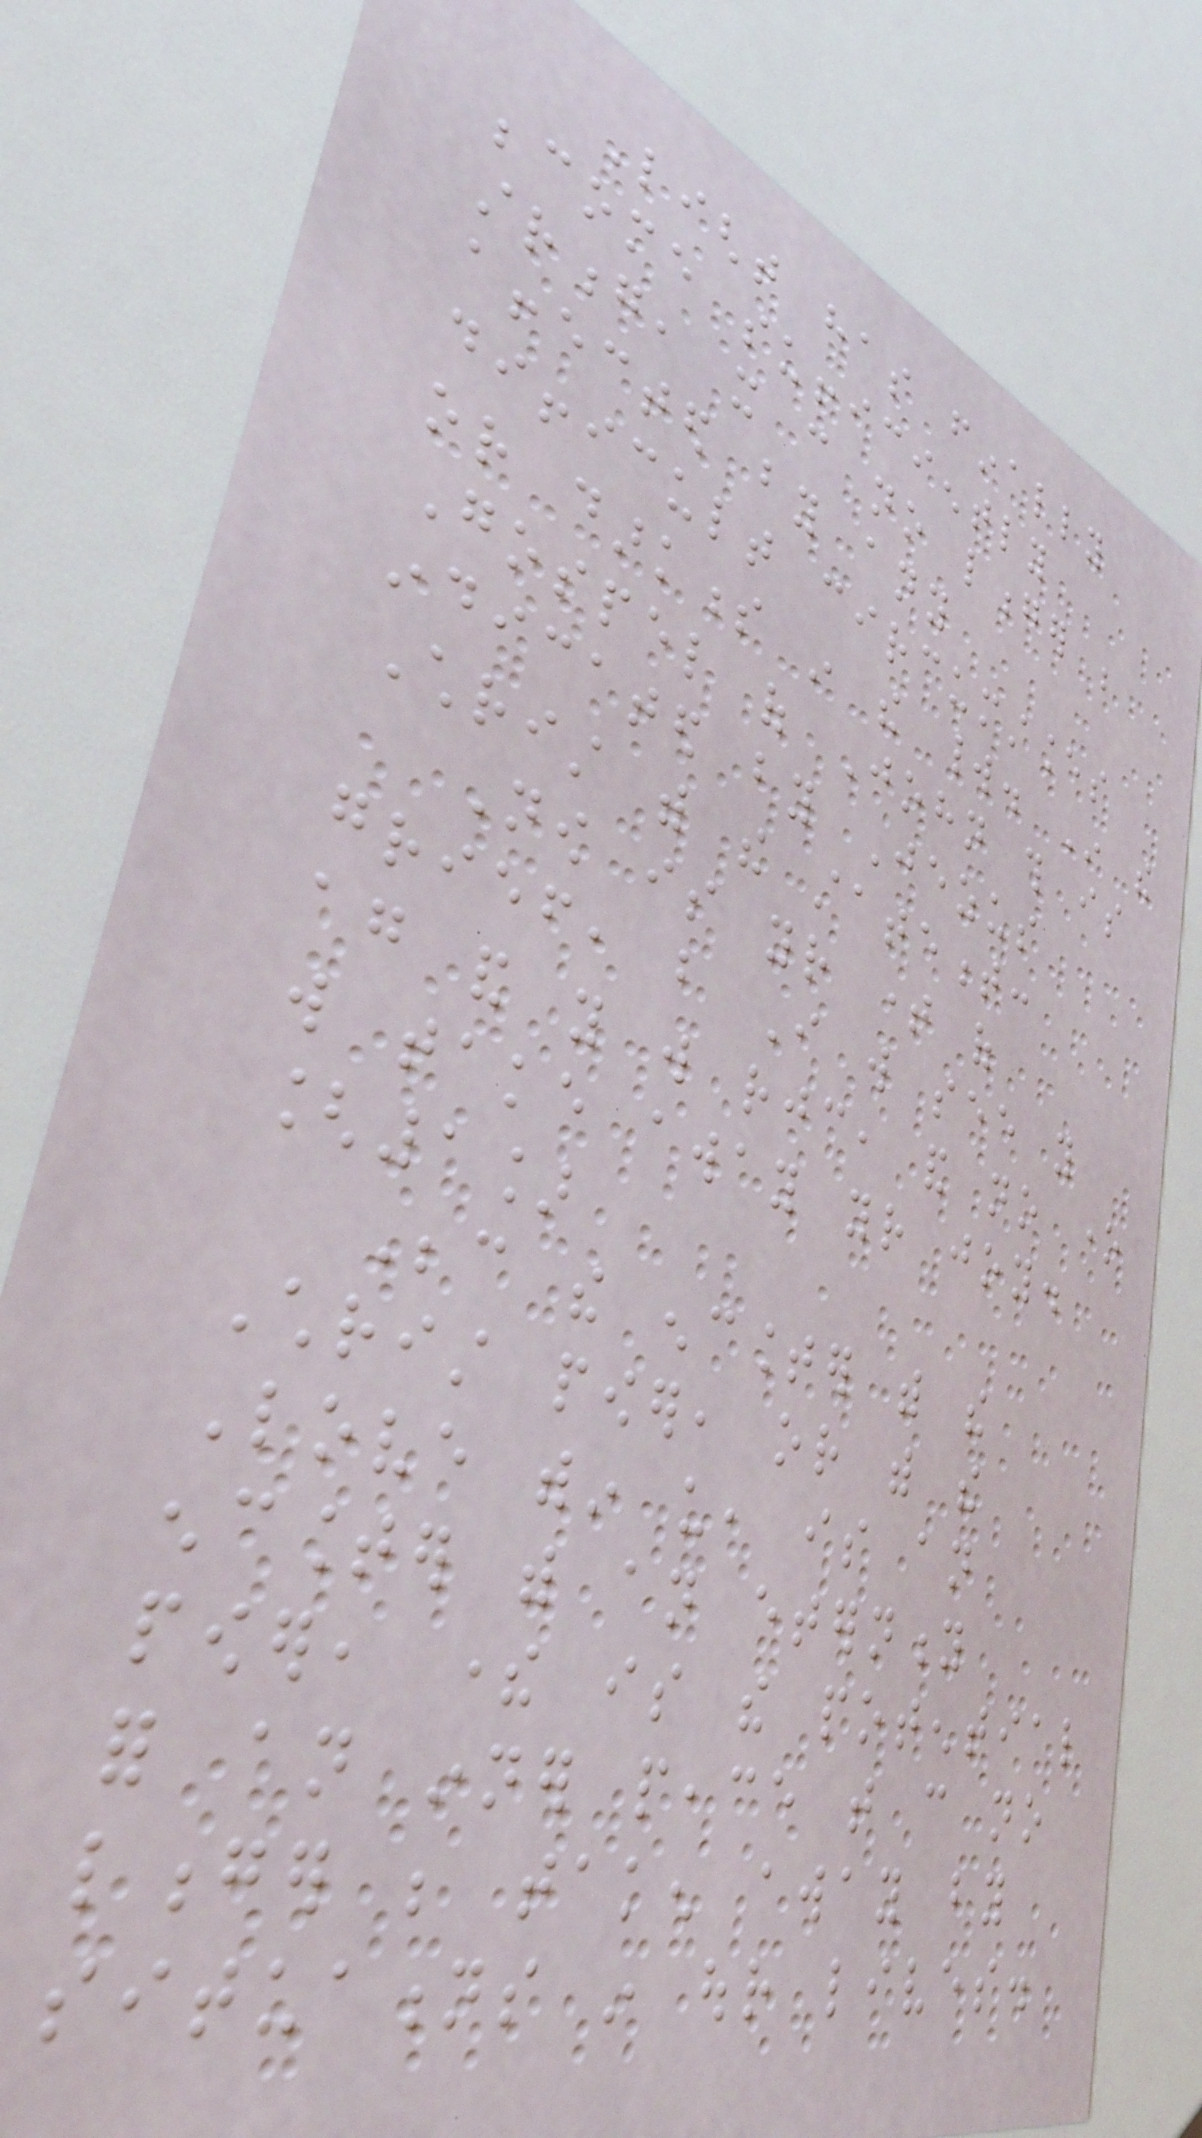Light has finally
become sufficiently
strong, it can no longer be
affected by any
difficult circumstances
or darkness in the world. In the
Gospel of John this is
indicated by Jezus
Christ with the statement:
Now is your time of
grief, but I will see you
again and you will rejoice, and no one
will take away your joy.
[1]
Because the encounter with the
Christ power, or with the
Love within us, is an
encounter with an eternity
power, there is the potential
for an inner peace that can no
longer be taken away by
situations in our lives.
